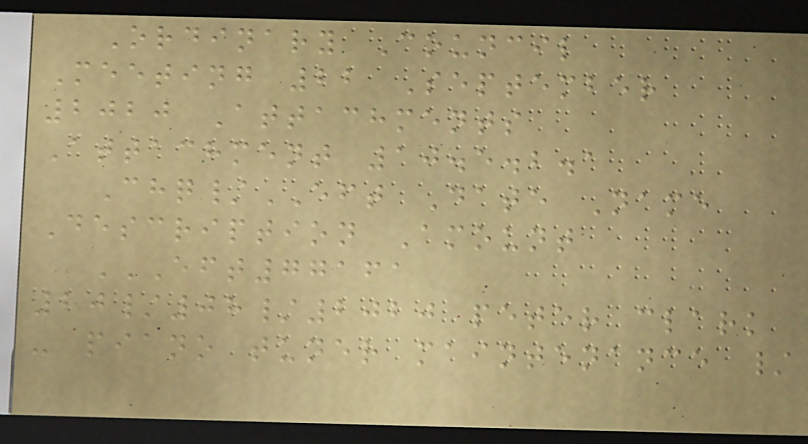Ordinary Council
Meeting 22 September
2020 Attachments
Attachment 10.5.2.1
Chq/EFT Date Name
Description Amount
EFT77161
20/08/2020 PETER CLARK
- PIANO TUNER MAINTENANCE /
